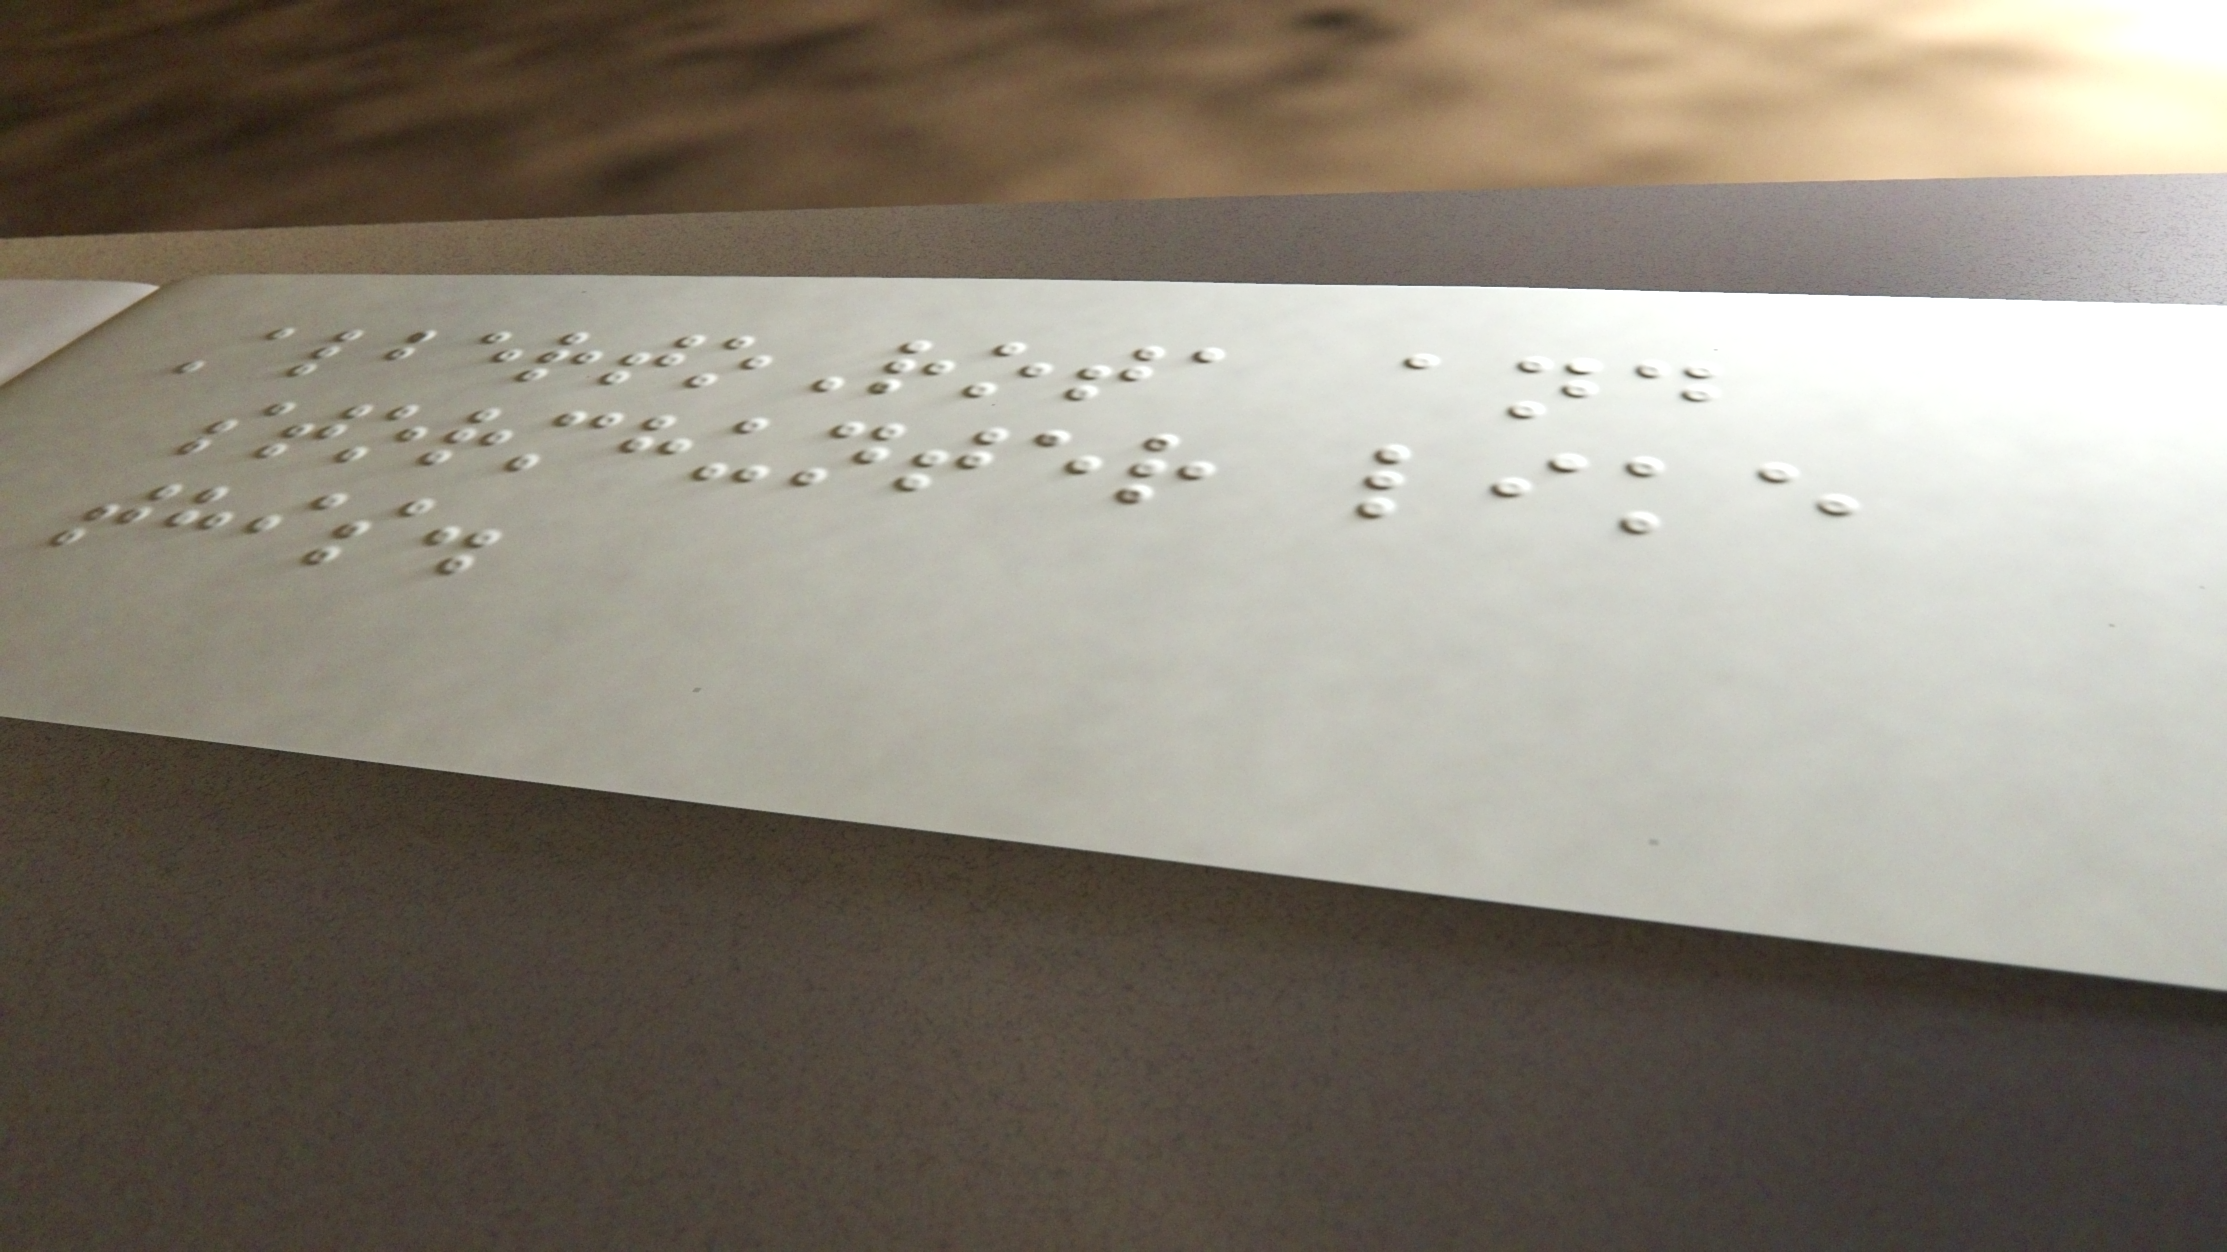AlbertoRota and
stormhunter like
this.
